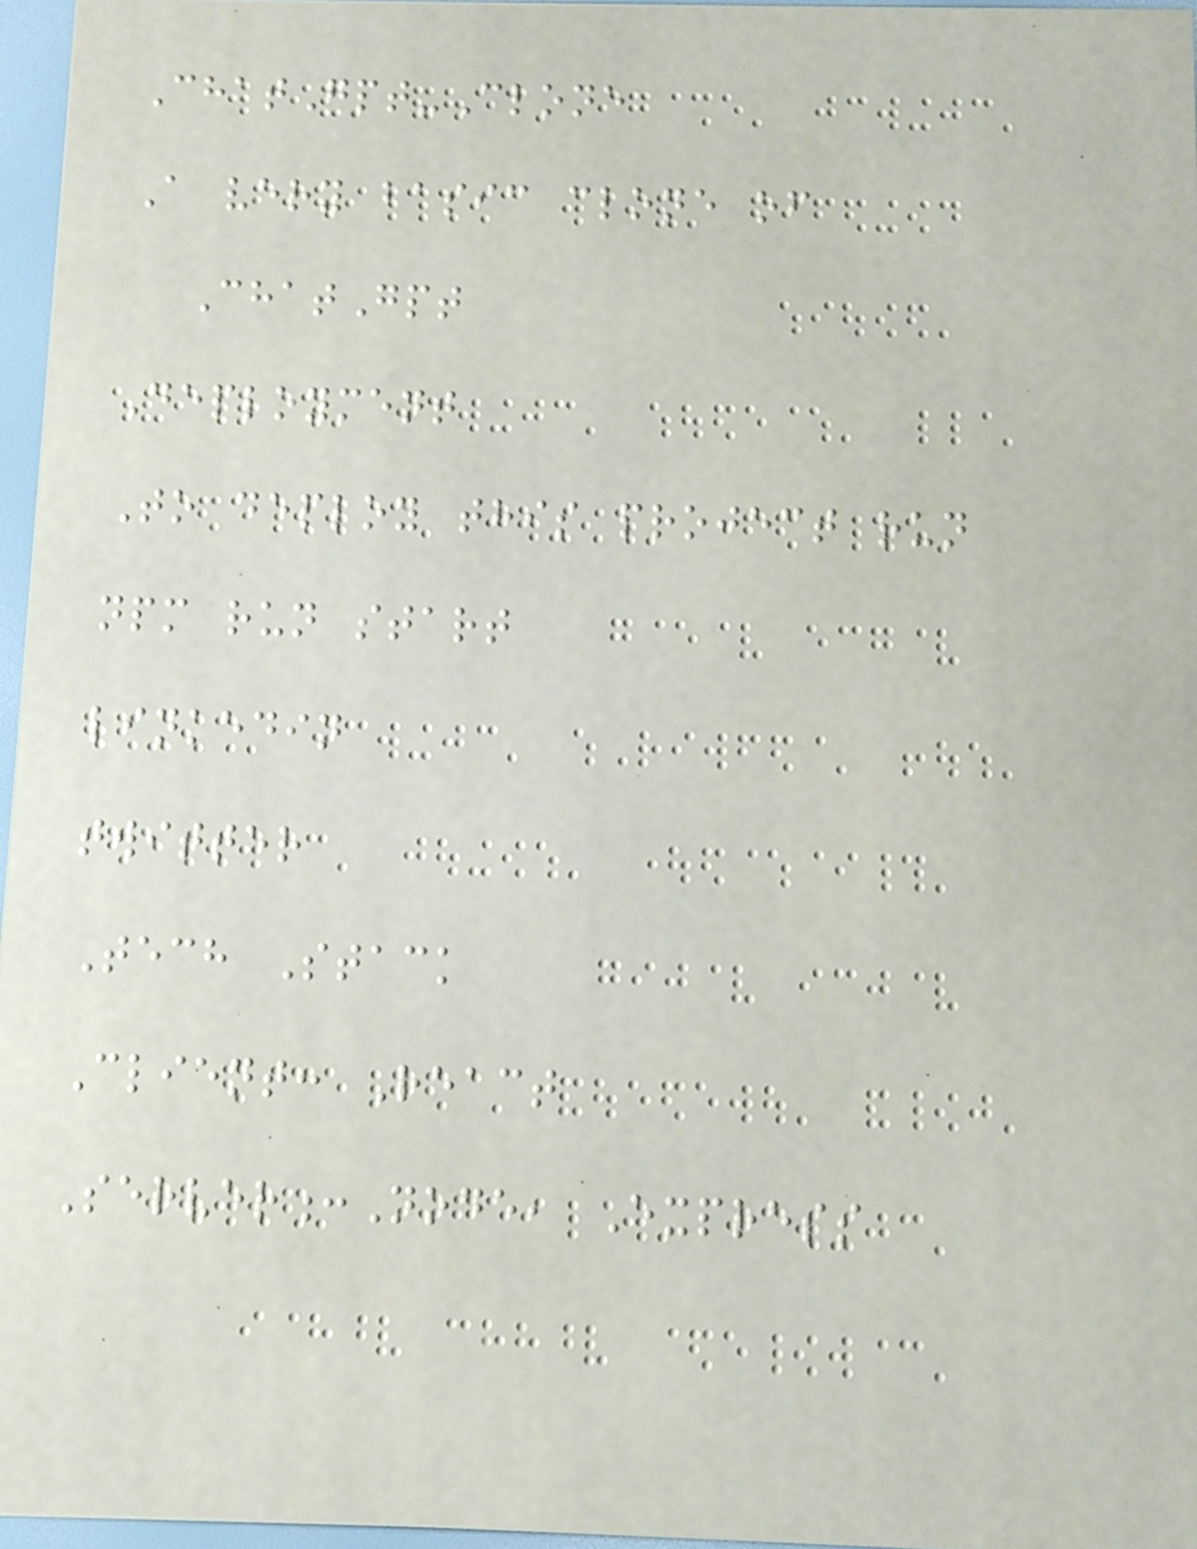ChatGpt-Clone
A very basic clone of
ChatGpt
Deployment
To deploy this project run
npm run start
linkedin
twitter
Tech Stack
Client: React
Server:Node, Express
